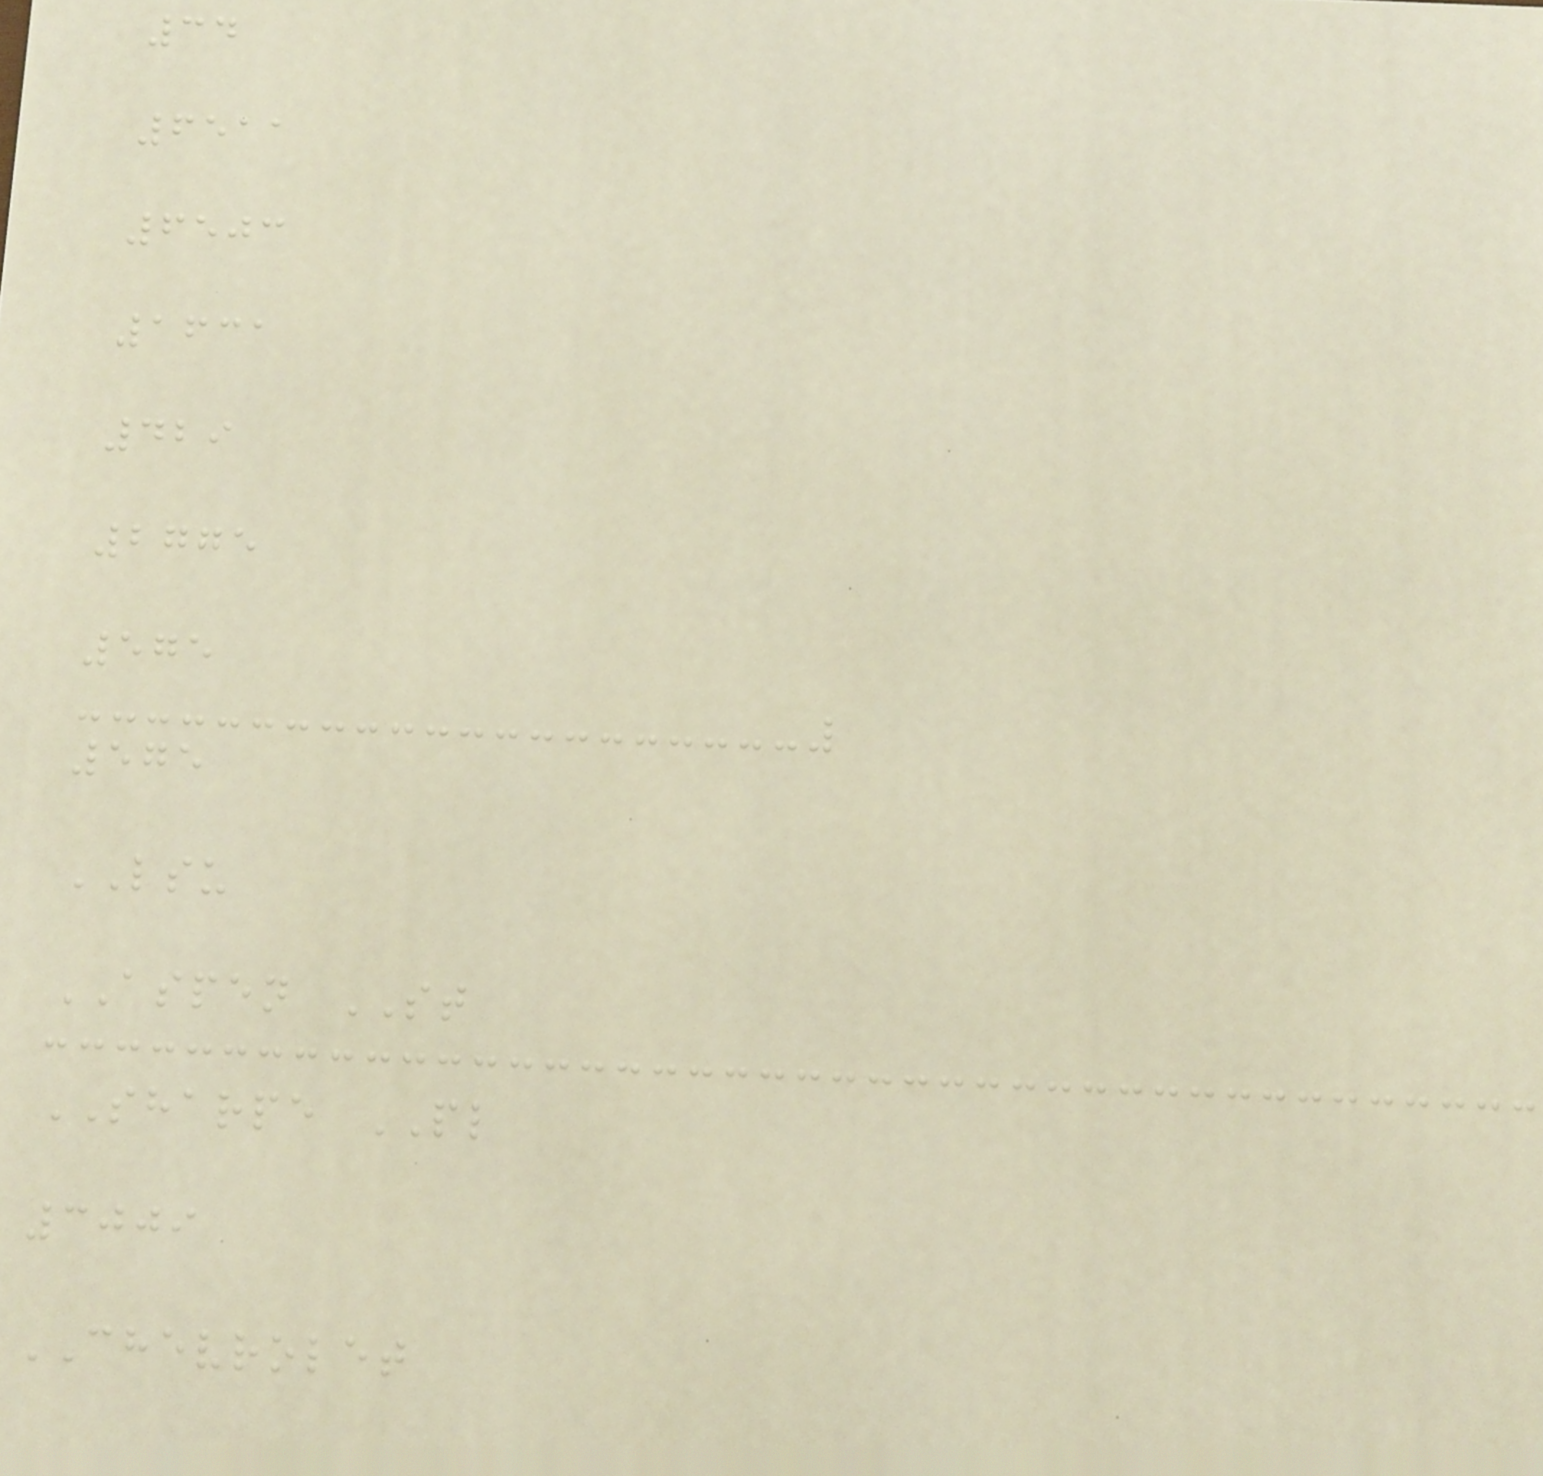34
6511
6503
1631
429
2775
575
575
LSU
ASPEN ST
SHARPE PL
3009
CHEVROLET
